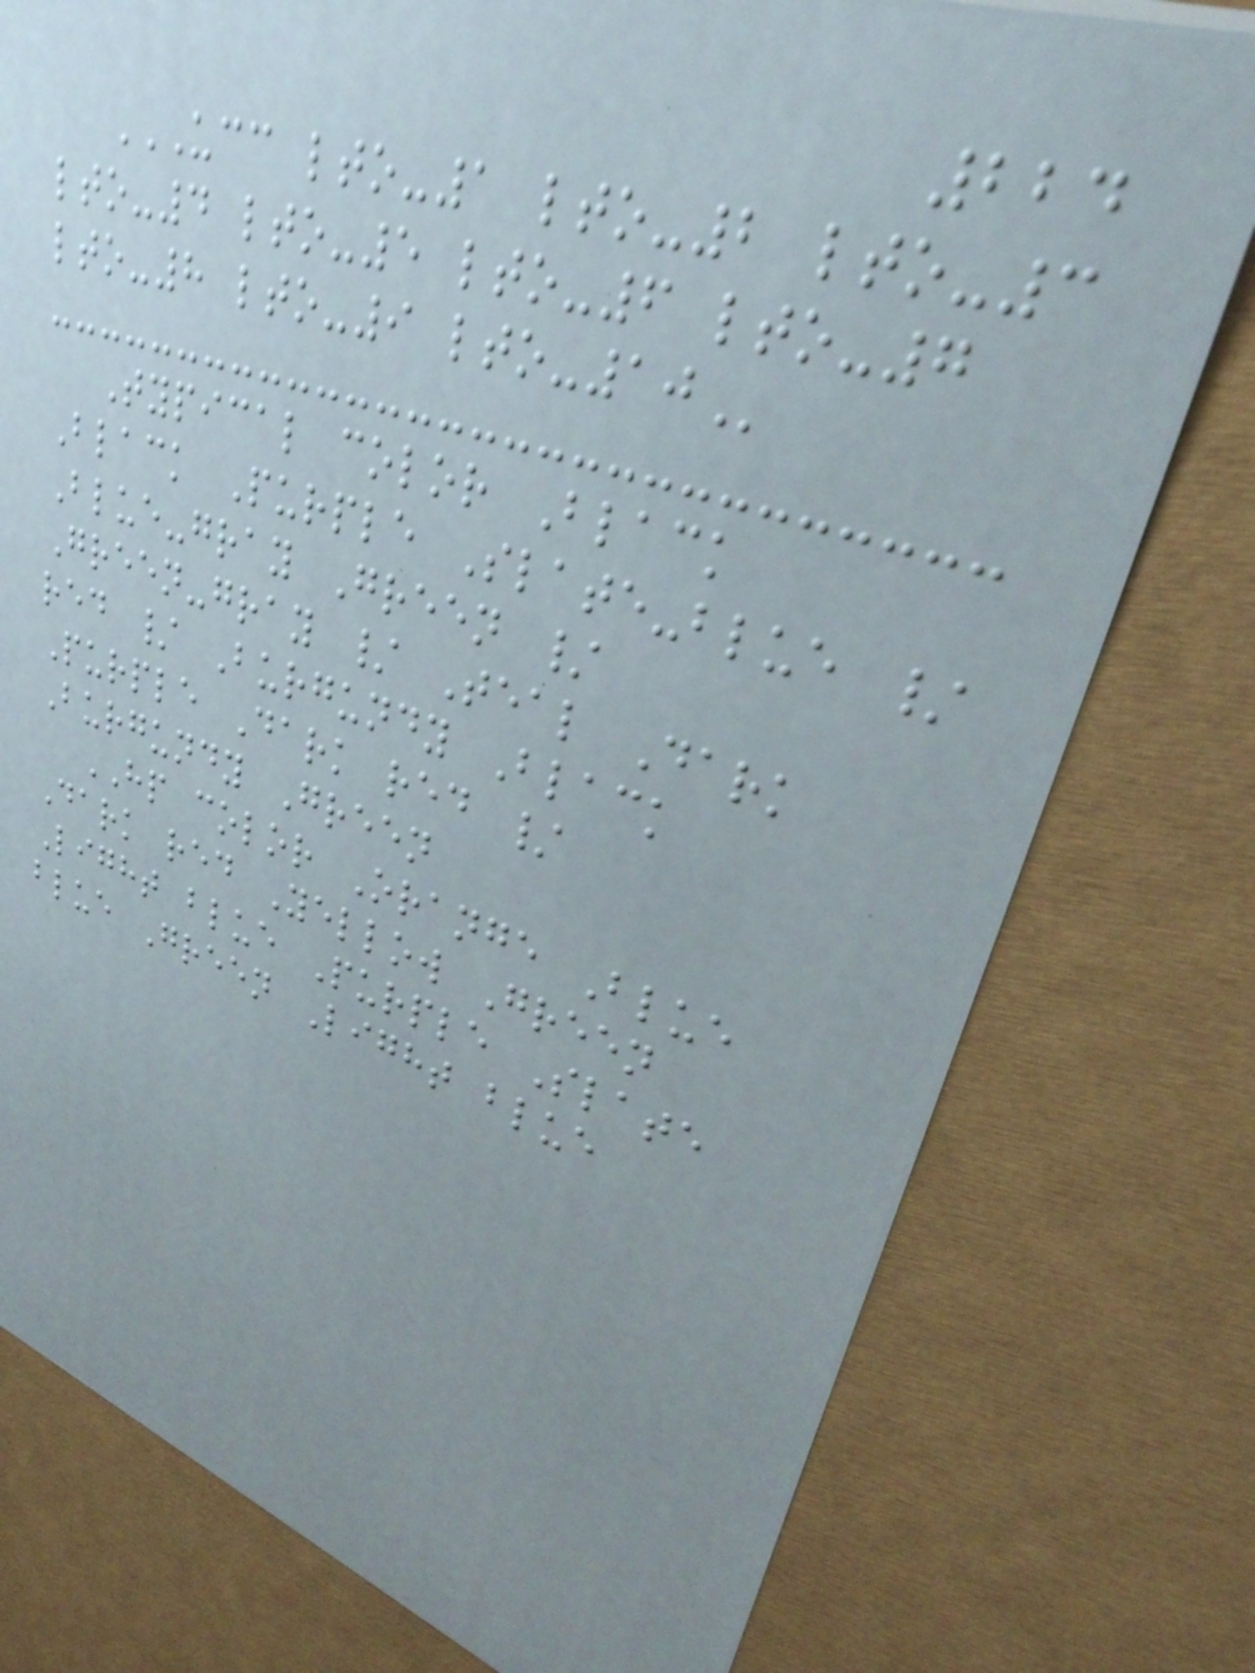224
UCC LTO-1 LTO-2 LTO-3
LTO-4 LTO-5 LTO-6 LTO-7
LTO-8 LTO-9 LTO-10
Typical color Black
Black Purple Slate-blue /
Blue-gray Green /
Green-gray / Teal Dark
red / Burgundy Black
Purple Dark red /
Burgundy Green
HP color Orange Blue
Dark red Yellow Green
Light blue Purple Slate
blue Green Light blue
